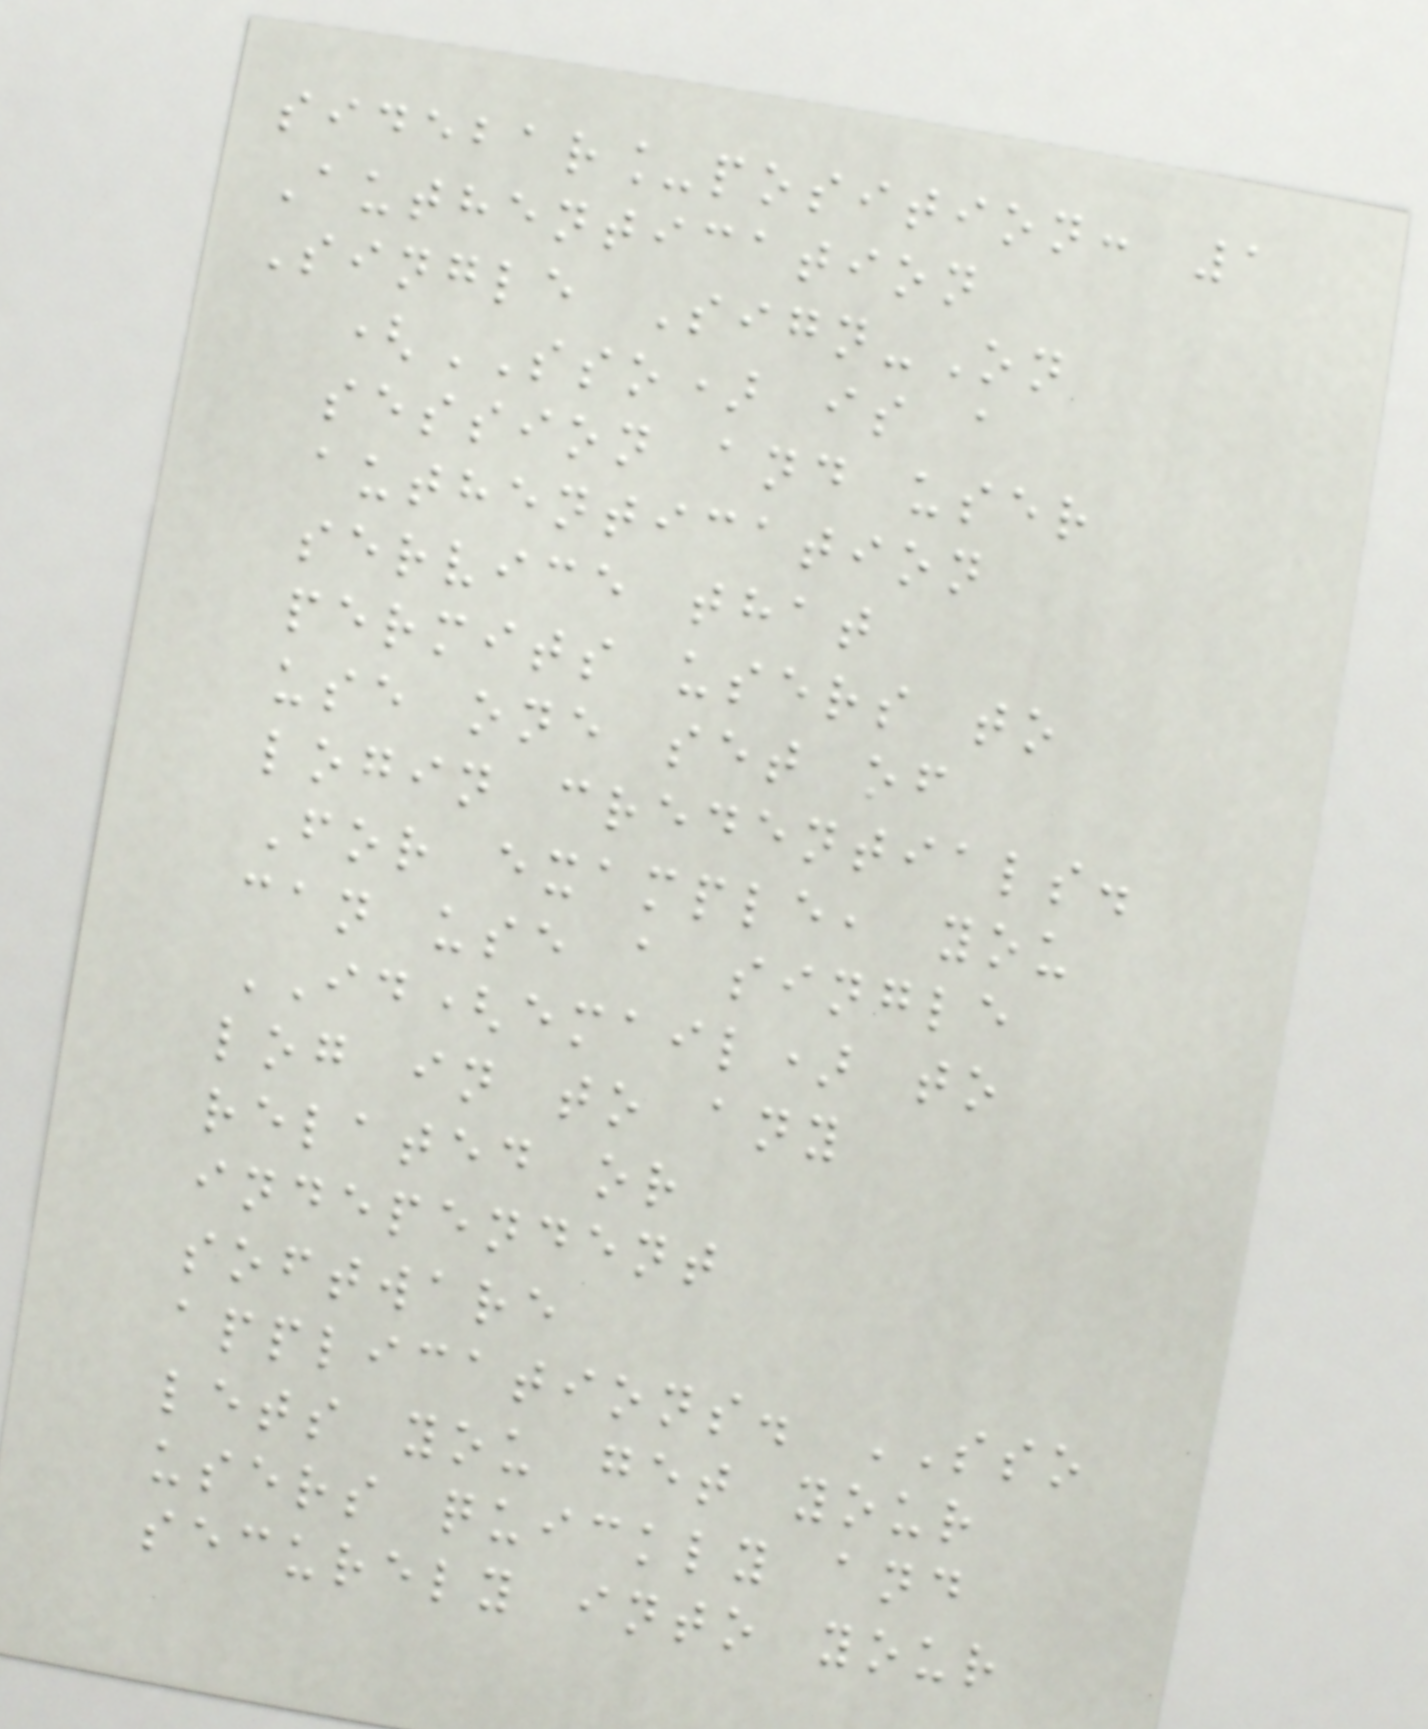sidebar_position: 1
Authentication
Single Sign-On
(SSO) is a
session and user
authentication
service that
permits users to
use one set of
login credentials.
For example, you
can use a single
ID(email) to
log in to any
related or
independent
software
applications. SSO
lets you get your
users quickly and
securely into your
